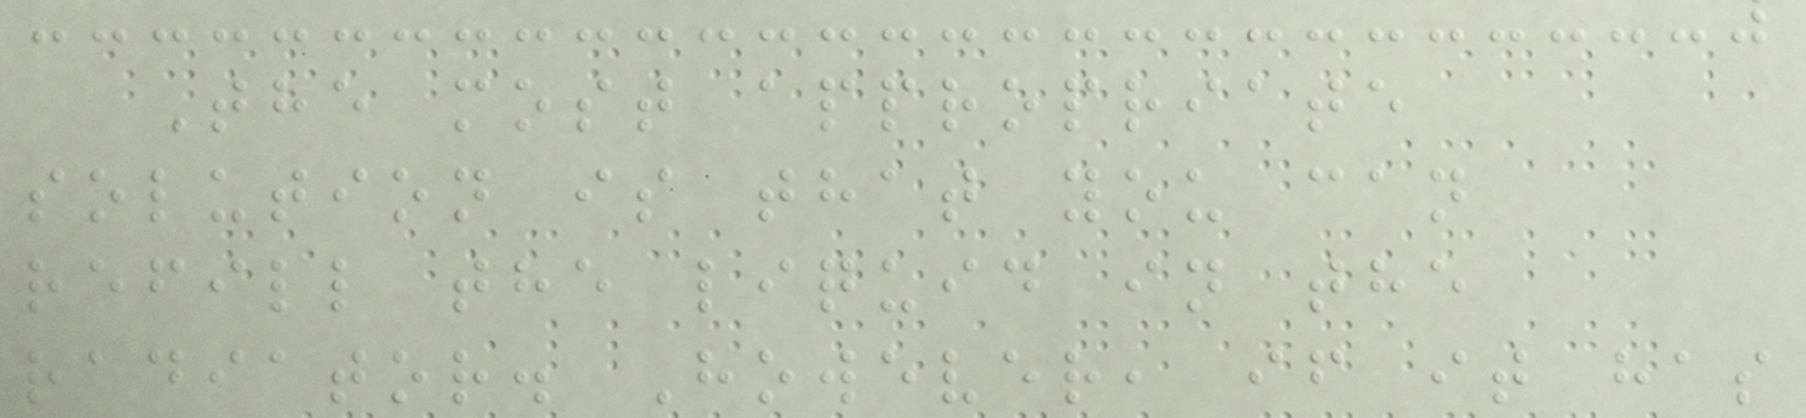The most appropriate
solution is that you can
refill the liquid in the
radiator. However, if it has
